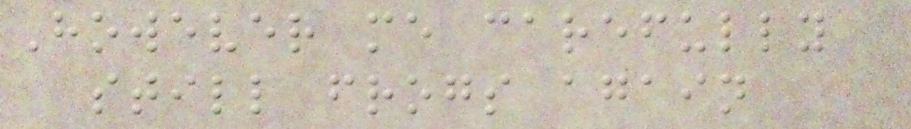However me carefully
still frogs again
